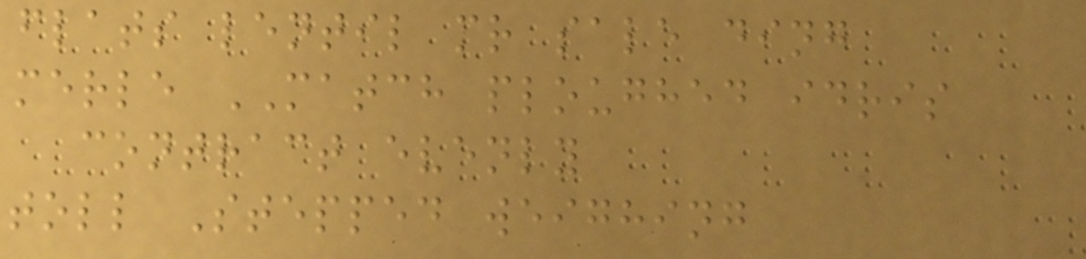flats lentil mr sale ding
merle MATCH ploughed idris
contract evenly
toll Stepped weighing
